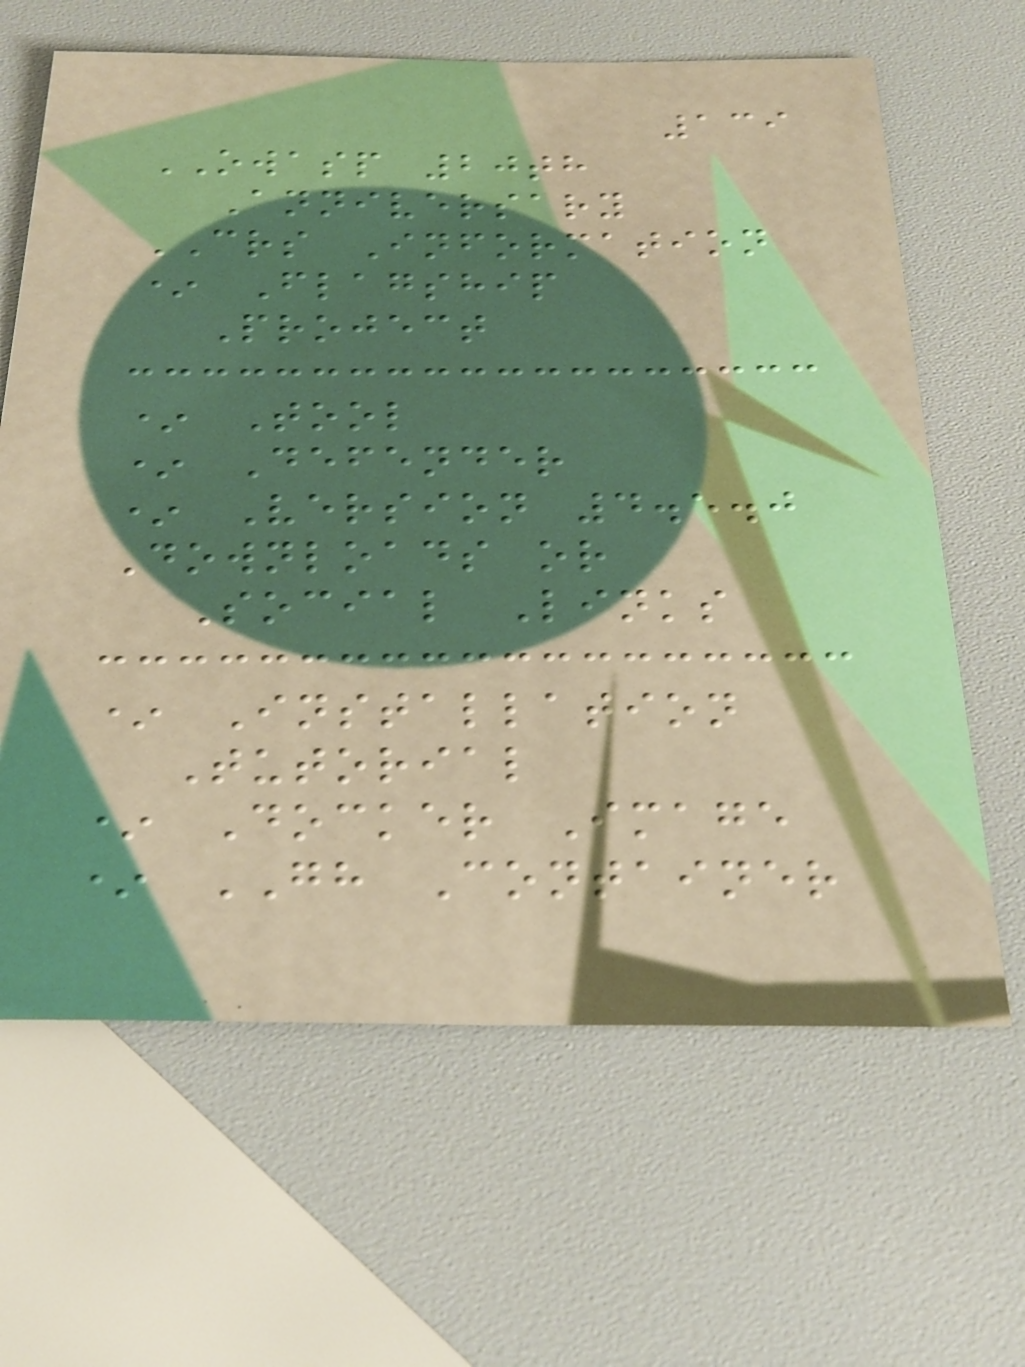139
OWASP 20th
Anniversary
CRS Information
* Flagship
Project
* Tool
* Defender
* Version 4.5.0
Downloads or
Social Links
* Installation
Tutorial
* Docker Image
* GH Container
